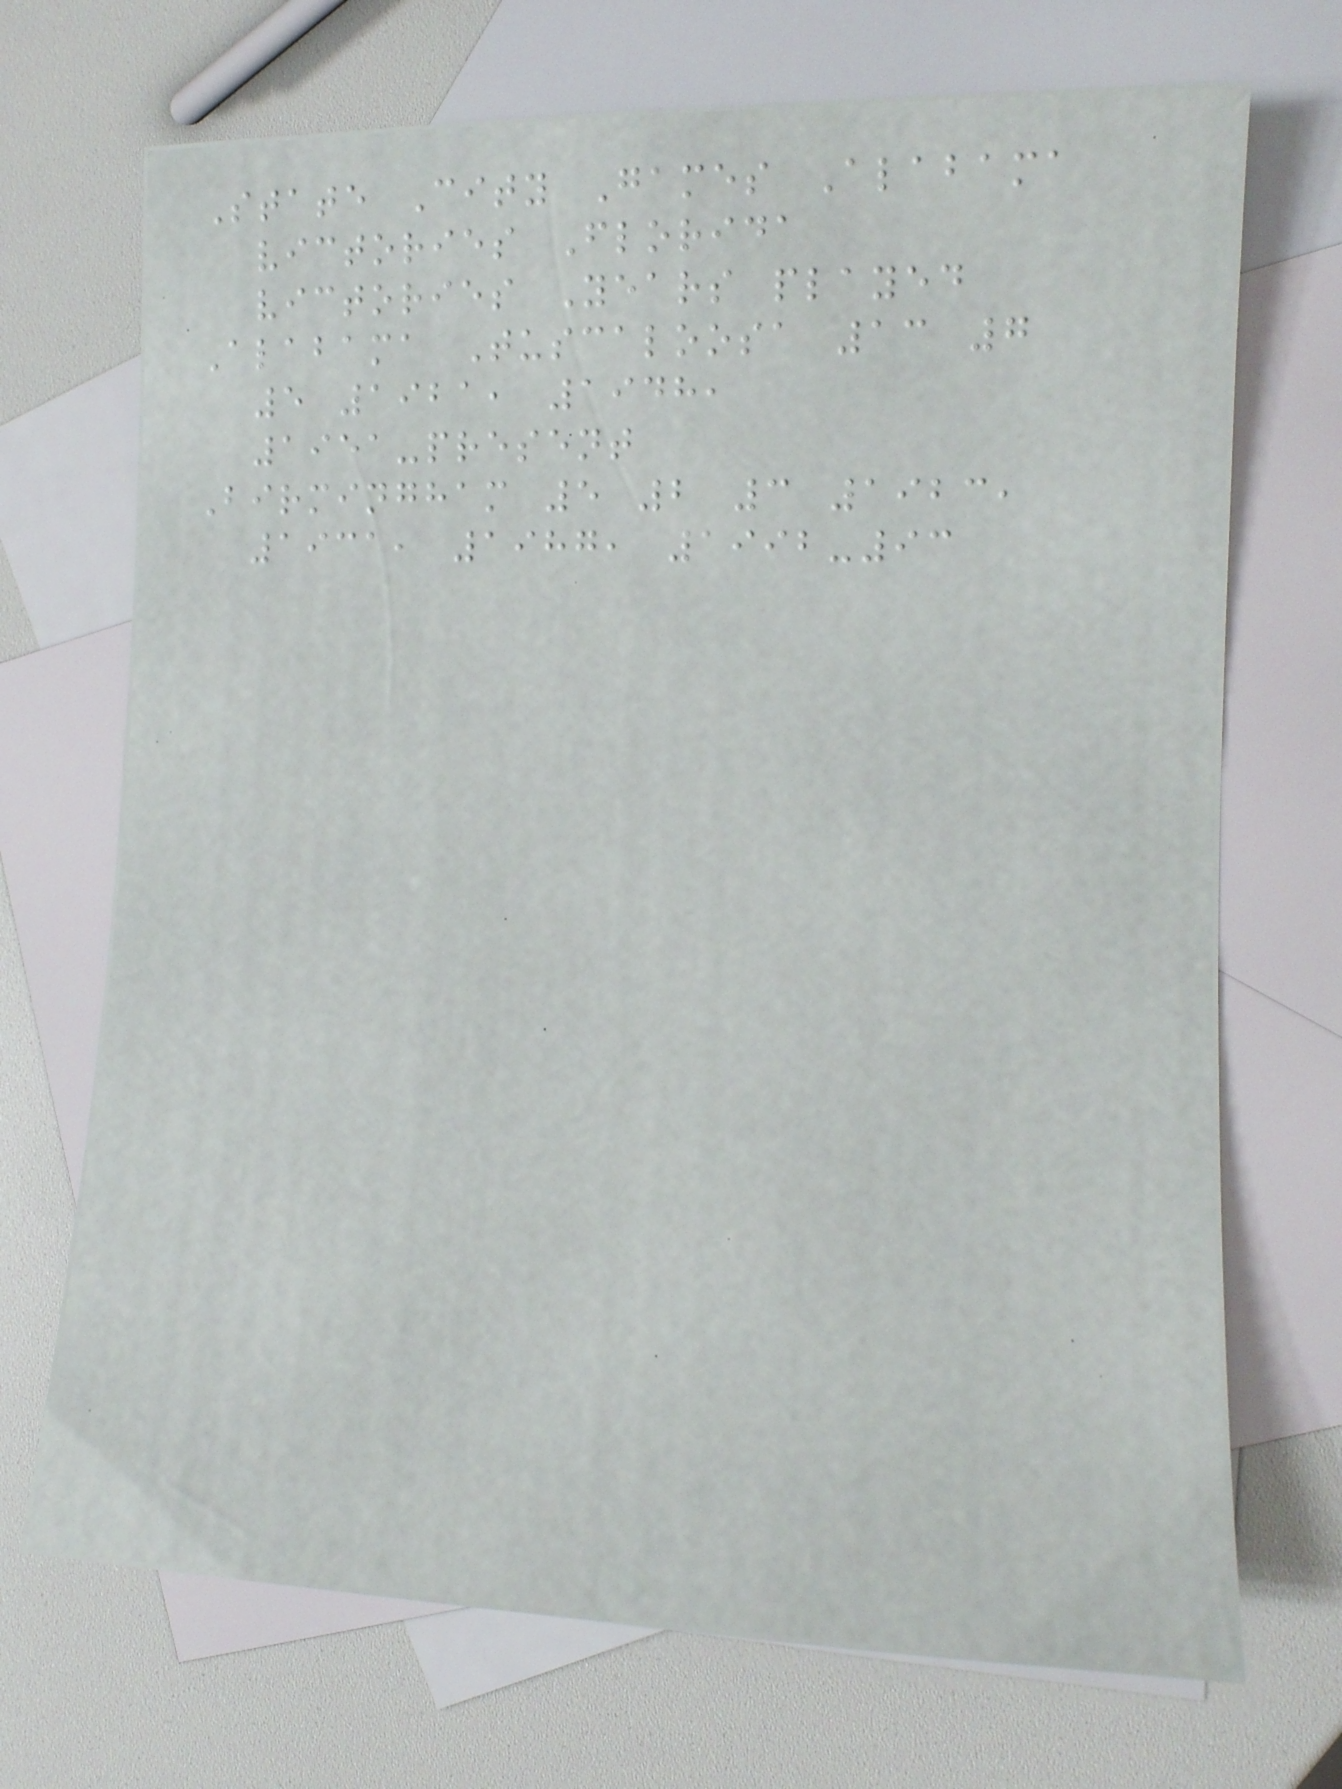State City Games Alabama
victories Florida
victories Years played
Alabama Tuscaloosa 13 7
5 1921, 1948,
1951-present
Birmingham 5 2 3 1923,
1931, 1987, 1992-93
